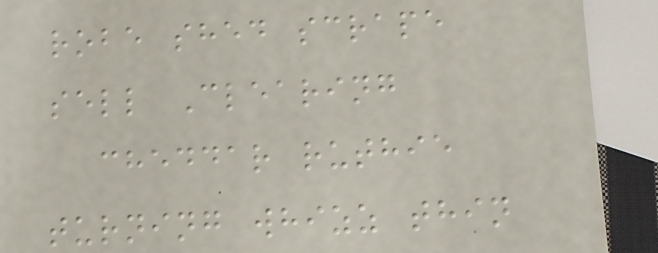robe shed scrape
sell Clearing
cheddar ruthie
turning whizz thin
